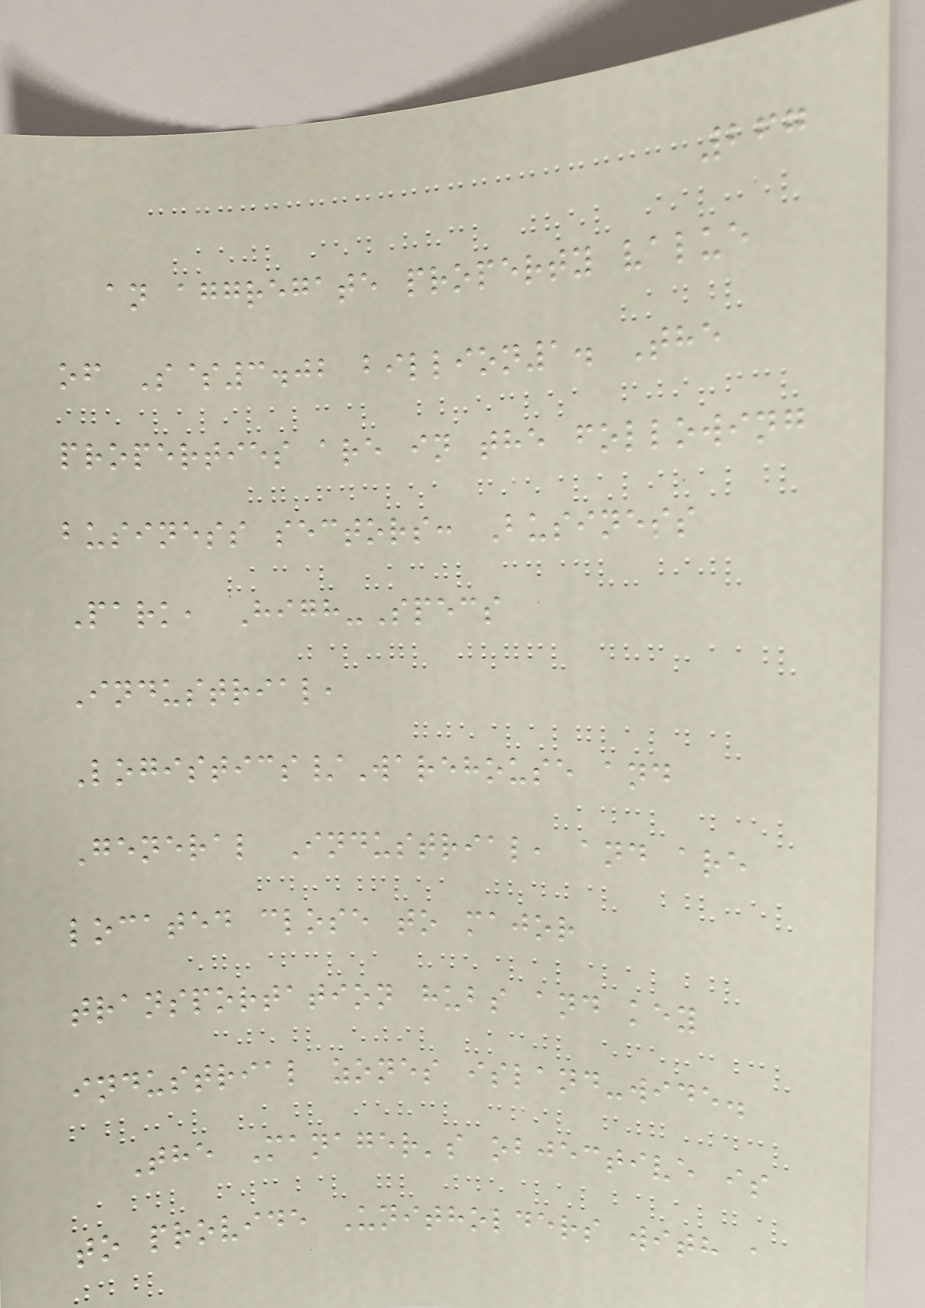267
an aggregate property value
of S$3.02 billion1. The
properties are in the following
business sectors: Business
Park, High-Specs
Industrial,
Logistics/Warehouse and
General Industrial, and are
located close to major
transportation hubs and key
industrial zones island-wide.
The Manager's objective is
to provide Unitholders with a
